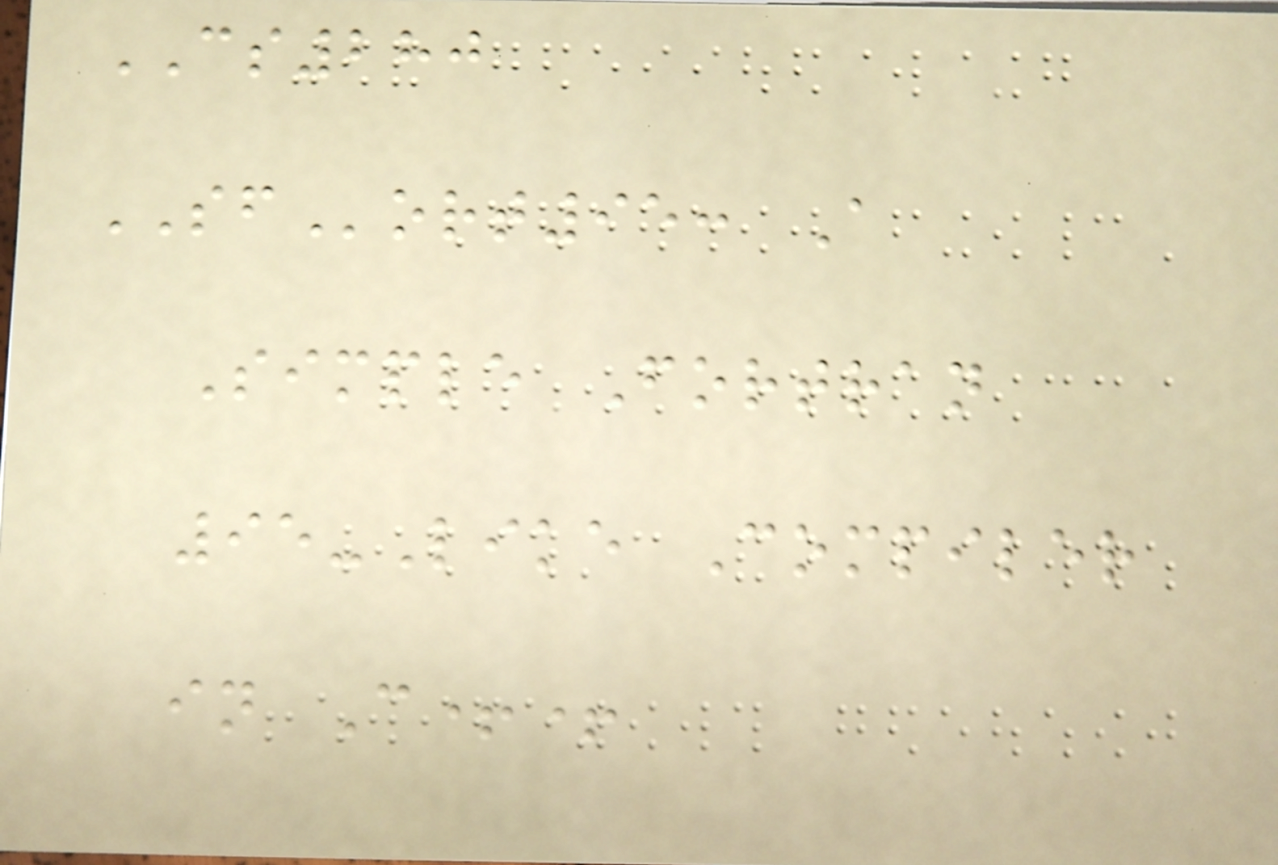CS280
SFort95: A
Simple Fortran
95-Like Compiler
in C++
